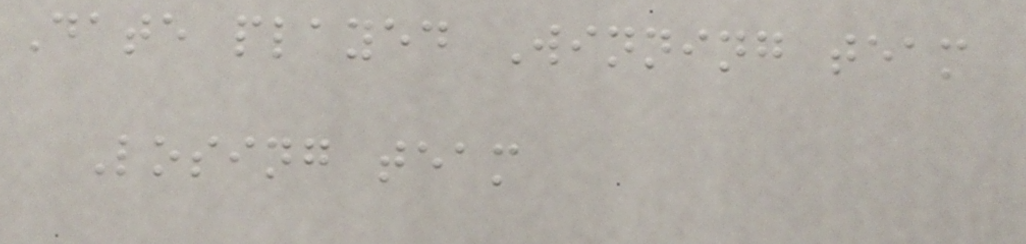Date played Winning team
Losing team
